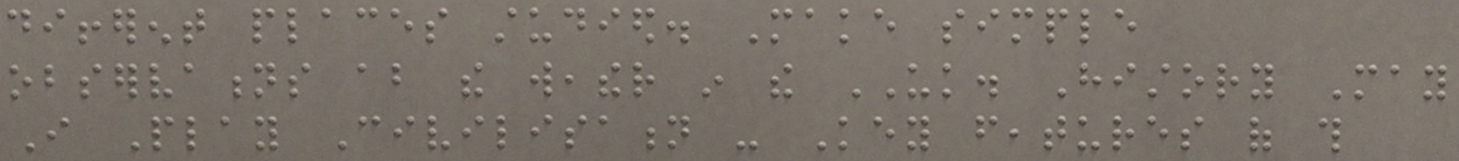different places studied. Make simple
observations about the weather in the UK. History May
I Play Civilisation - Key features of this
